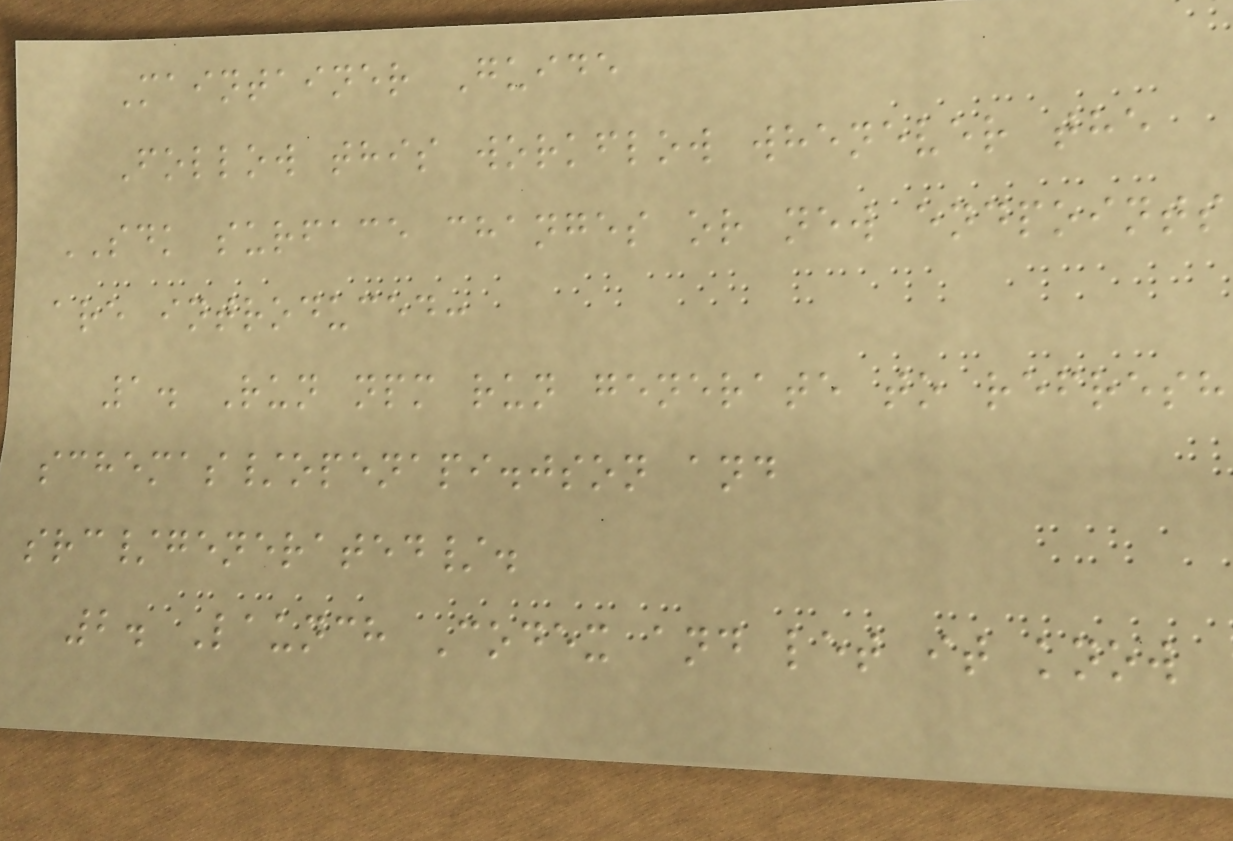Maintainer Guide
Follow this workflow whenever the
SDK surface changes or new endpoints
are introduced:
1. Run npm run generate to refresh
schemas/openapi.json and
src/generated/.
2. Launch Codex and let it know
